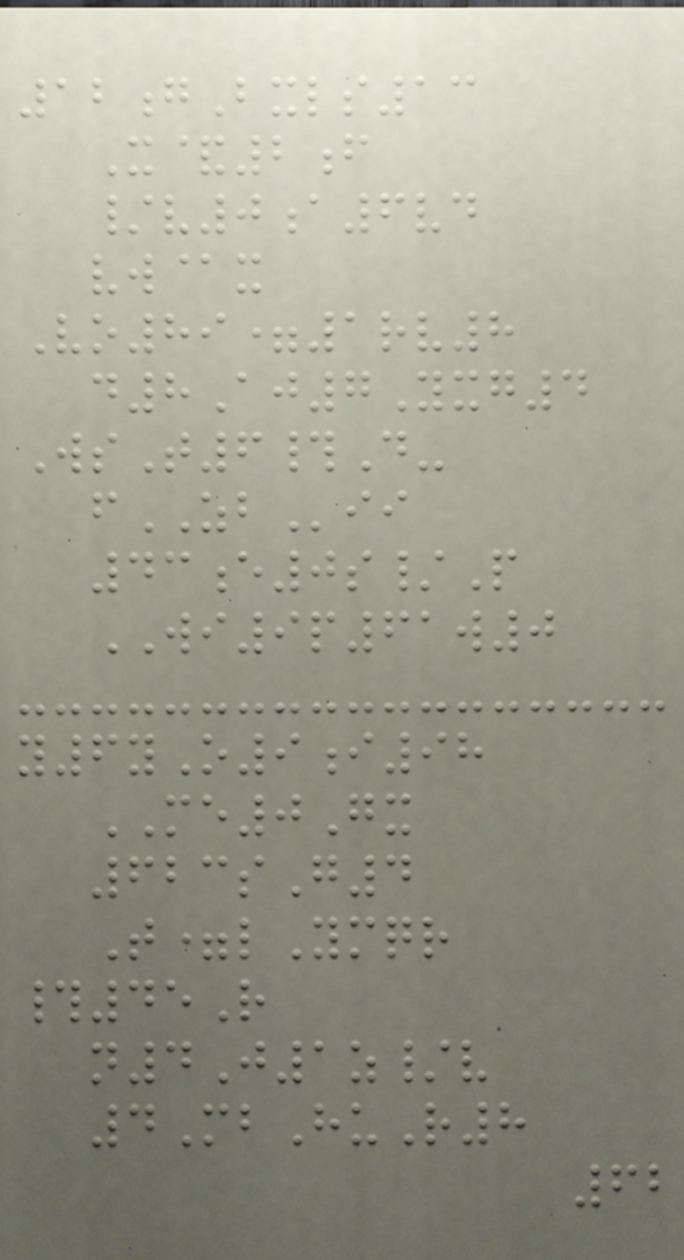12gBxls13
X&2f
/v0a6vd
vw@x
Vo89=1rv8
d8Aj7Yxg4
WsT6#D-
fZBii
43e0s/P
WI9p61w0
y6yO9i98
ME0Gx
623sG4
T=lYmqr
#45R
n4J1z/v
4MbHuR8
62
